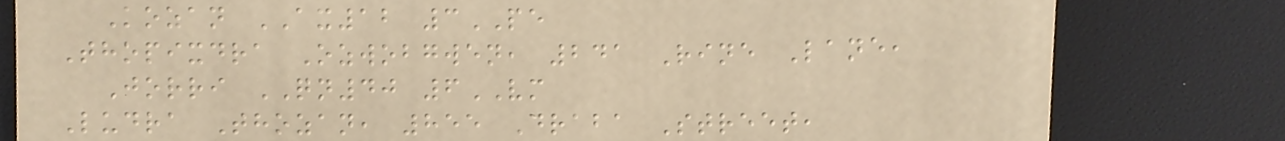Kozan AX12 3PE
Thopixdra Ozwobgwen, 241 Rine Lane,
Jorri QN40 6VM
Ludra Thozan, 855 Draba Street,
